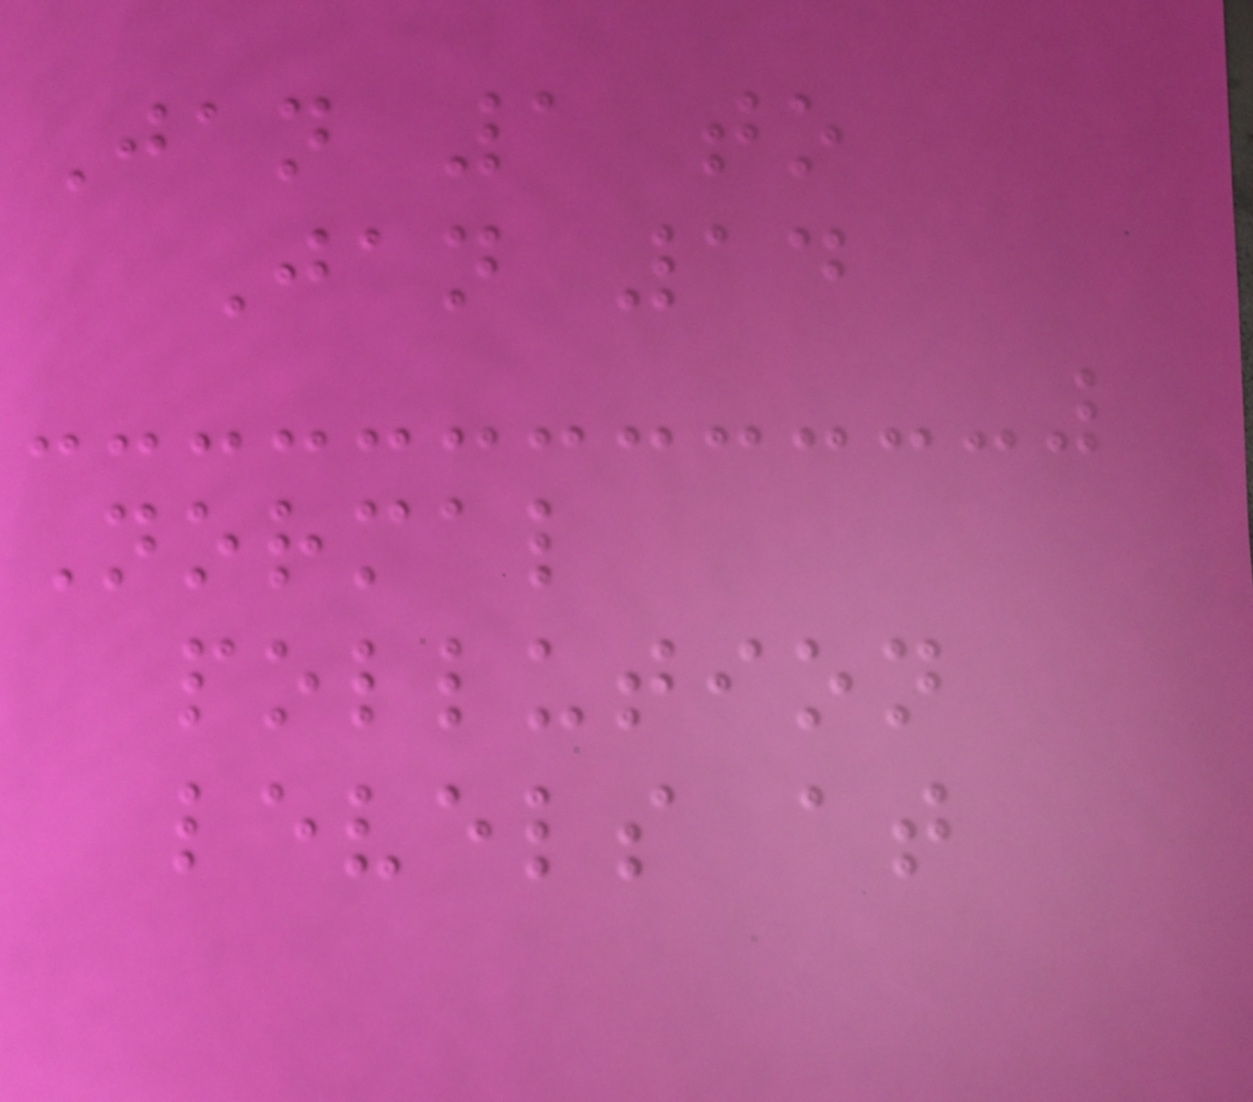Jan 1 to
Jan 14
Normal
pollution
levels at
